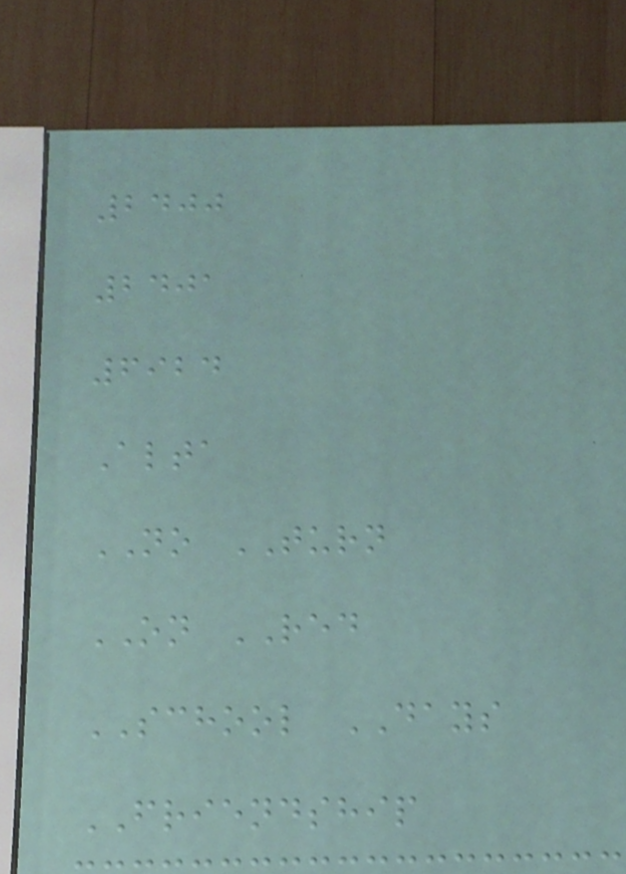2400
2401
6924
Alta
NO TURN
ON RED
SCHOOL DAYS
FRIENDSHIP
